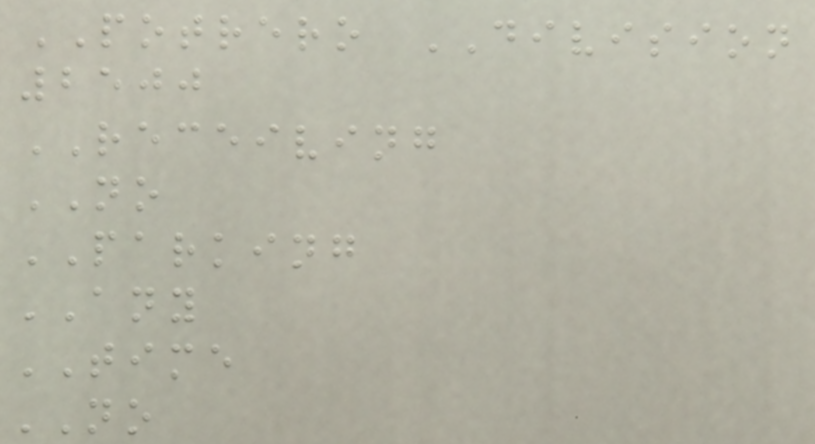POTRERO DIVISION
2500
RECEIVING
NO
PARKING
ANY
TIME
NO
